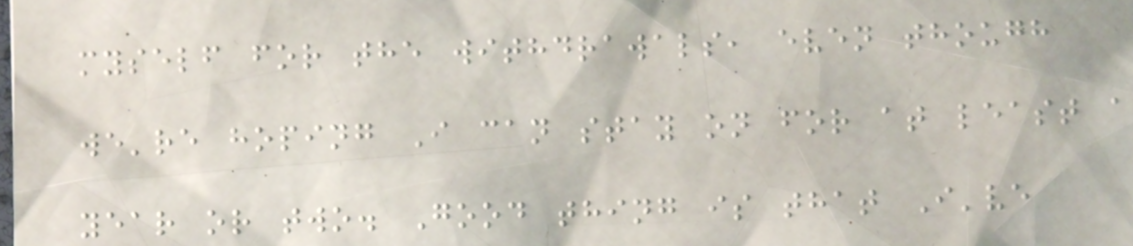myself for the withdrawals, even though
we're hoping I can stay on for at least a
year or two. Good thing is that I've
